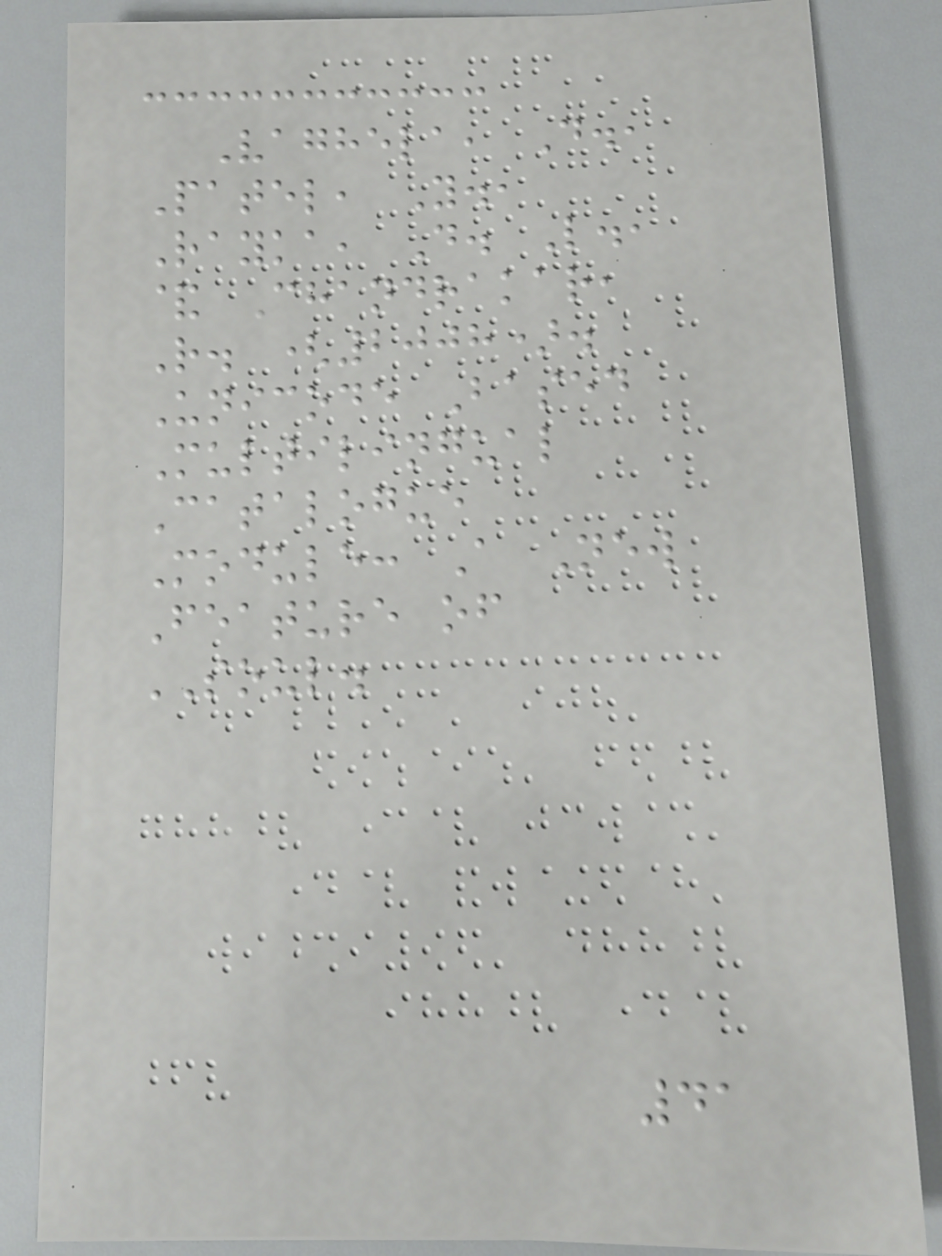Vaghela, D.,
Patel, Y.,
Rayka, D. L.,
& Chandrakar,
R. (2008).
Unicode Based
Multilingual
Catalogue
Module: A New
Feature of
SOUL.
41
